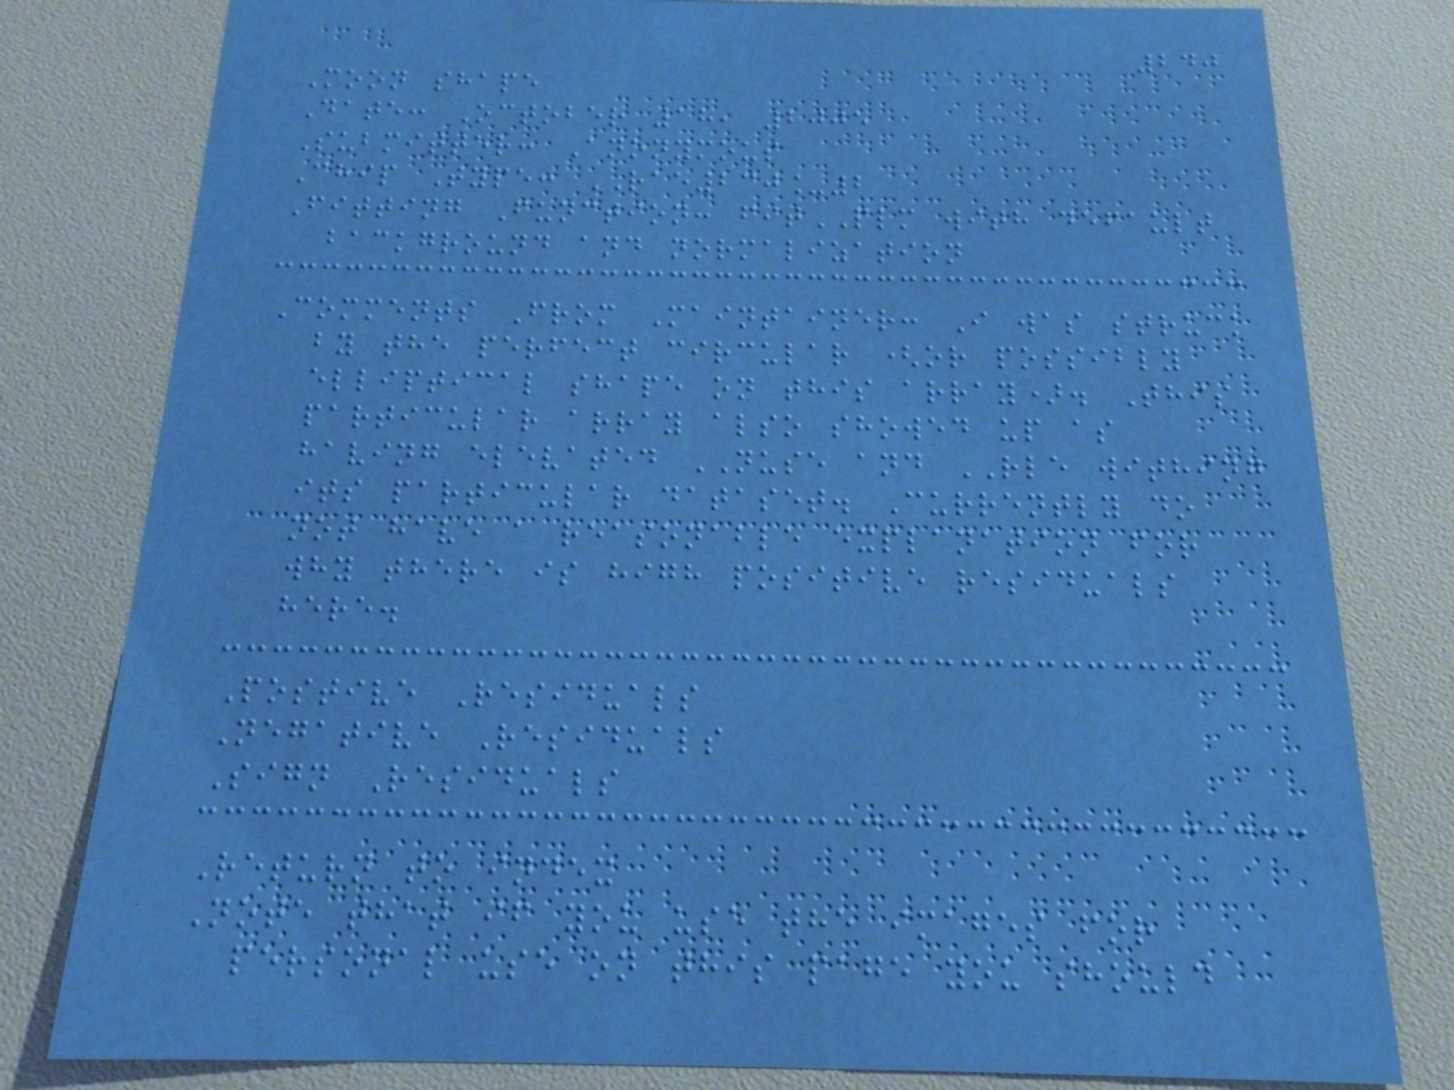240
Moon shape
Date: October 18, 2005
Submitter: Anonymous
Chip Type: RAE230_2
Fitting Function: fitPLM with default
background and normalization
Comments From Maintainer: I was struck
by the perfect circular (or possibly
elliptical shape on this array). This
particular array also showed up as
having elevated NUSE and RLE withing
its particular dataset. Currently do
not have a reasonable explanation for
why there is high positive residuals
here.
Postive Residuals
Negative Residuals
Sign Residuals
Return to index
Note that if you use the images for
personal use on this page you should
